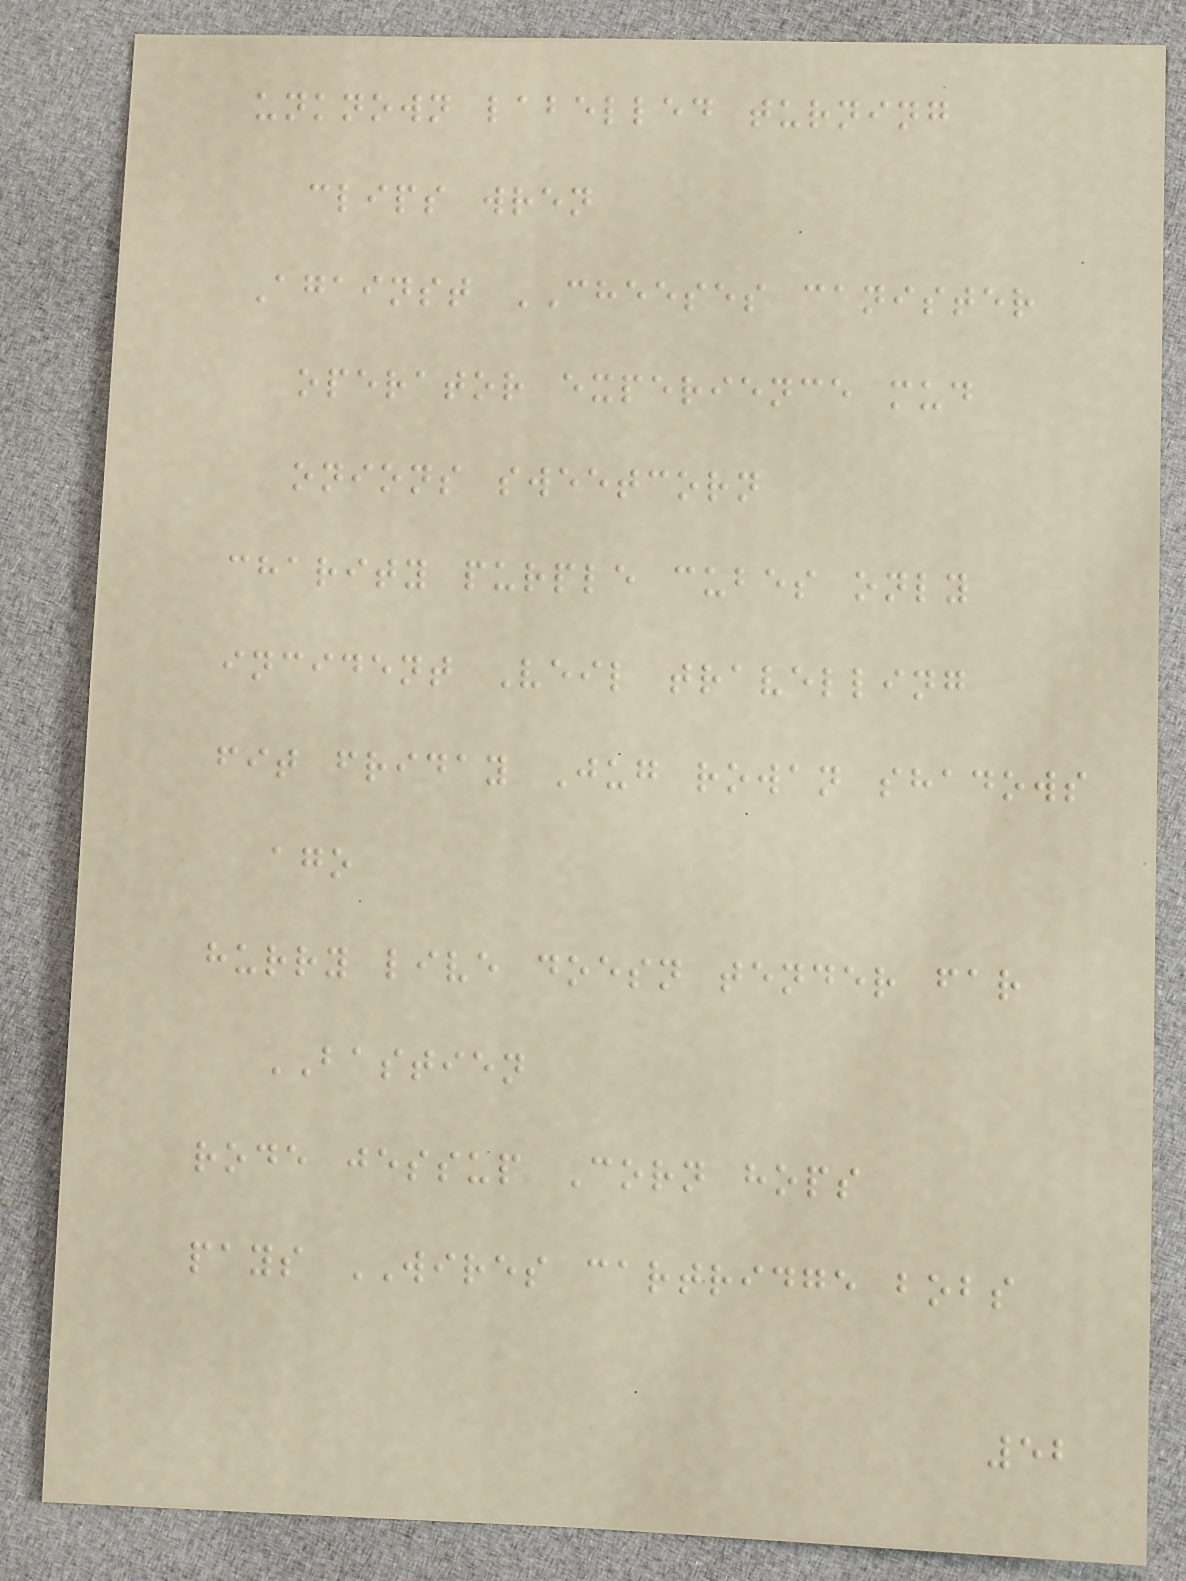unknown labelled turning
clips wren
Against CHEESES canister
operator experience mud
onions sweetcorn
charity purple cubes only
incident Veil travelling
fit friday Jug rowan shadows
ago
hurry live doesn tender far
BASTIEN
rode jessup Corn hops
pays WIRES cartridge bobs
52
